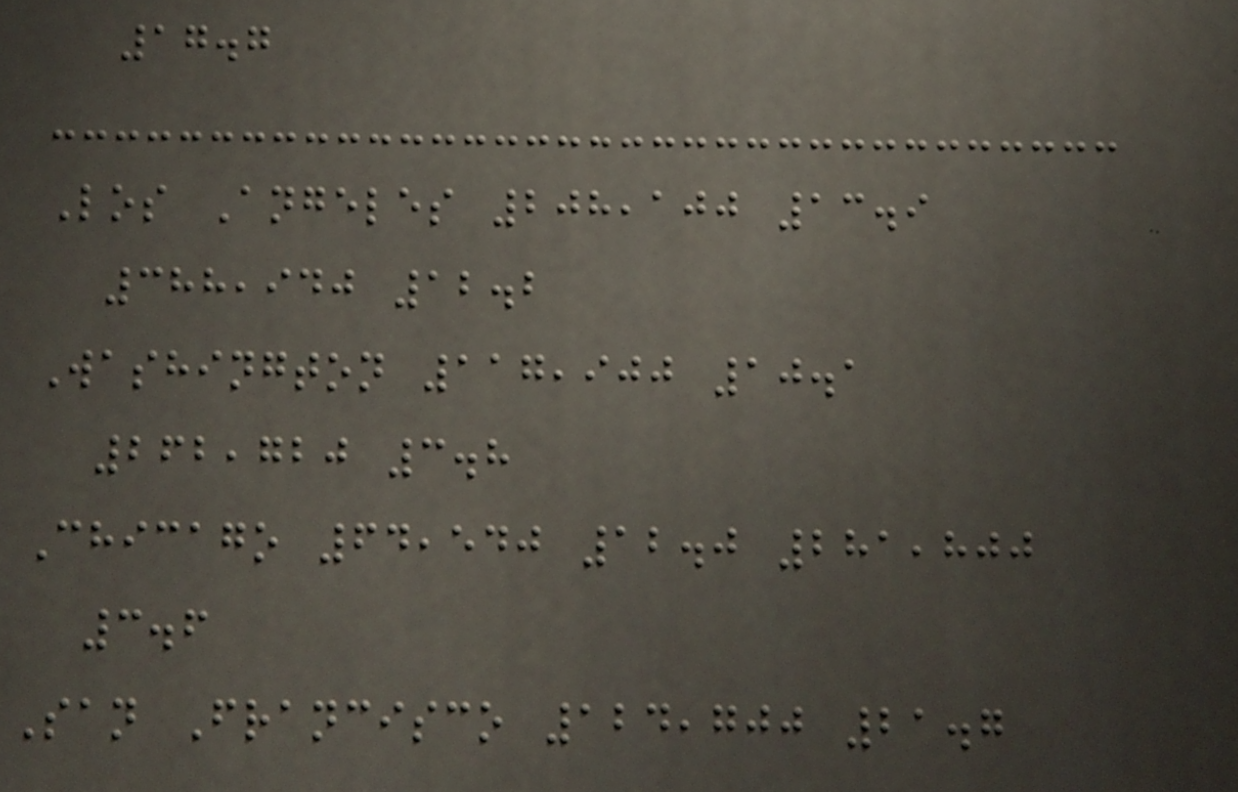17.7
Los Angeles 208,100 13.9
388,940 12.2
Washington 117,900 10.1
262,720 3.8
Chicago 64,540 12.0 281,800
3.6
San Francisco 124,700 21.7
